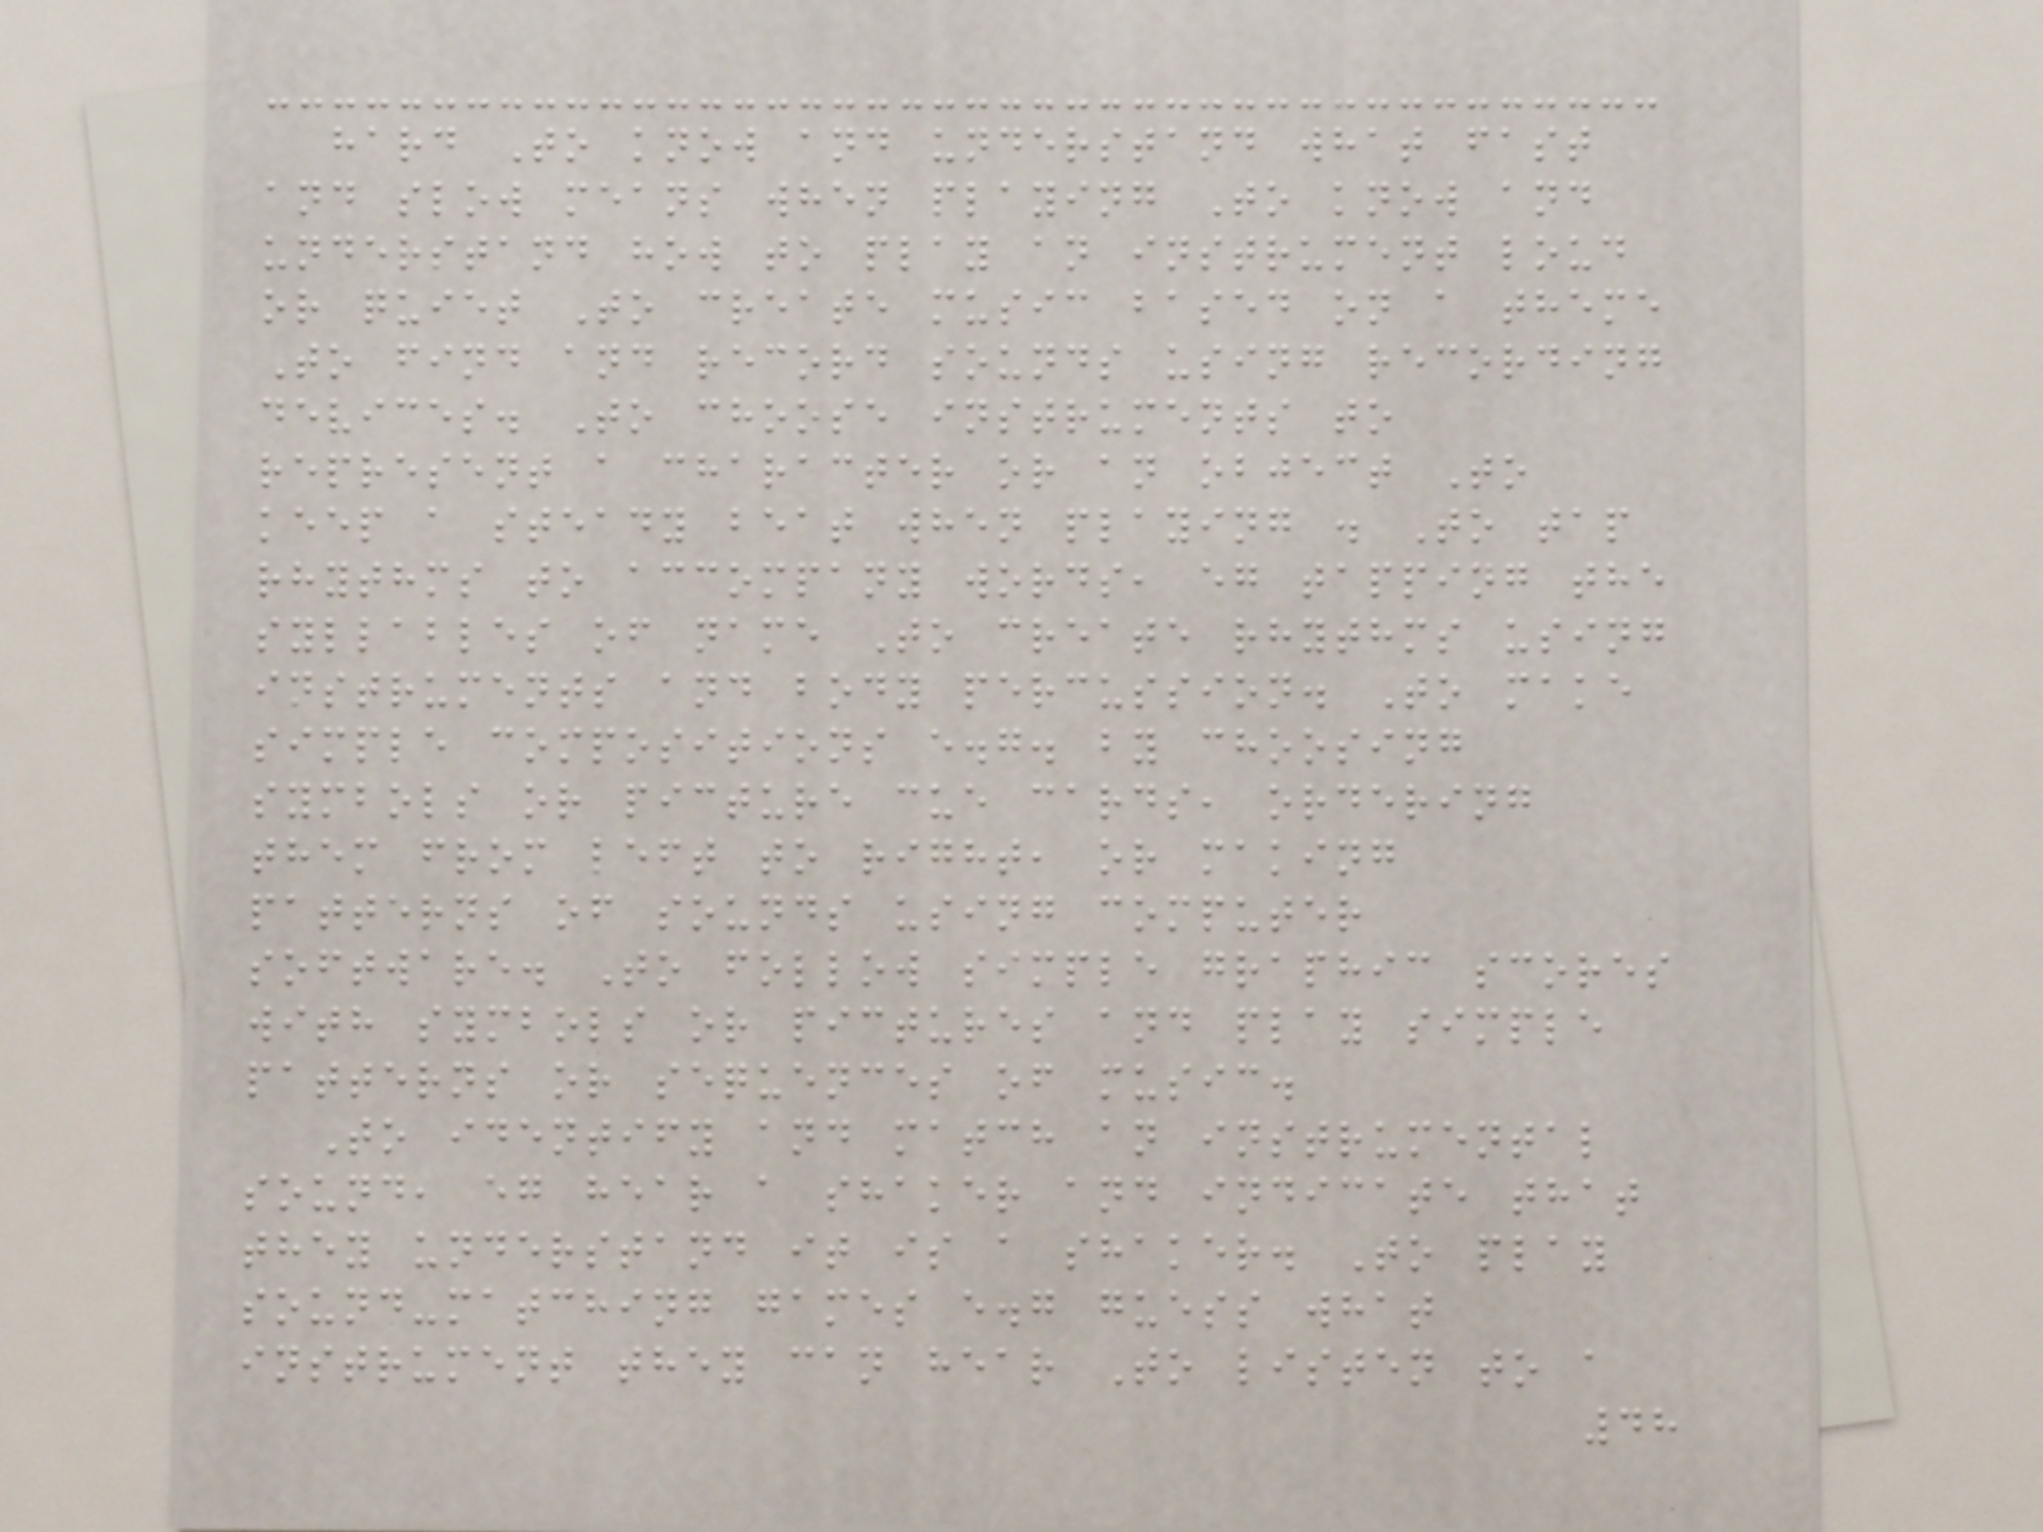hard To know and understand what fast
and slow means when playing To know and
understand how to play an instrument loud
or quiet To create music based on a theme
To find and record sounds using recording
devices. To choose instruments to
represent a character or an object To
keep a steady beat when playing . To tap
rhythms to accompany words, eg tapping the
syllables of name To create rhythms using
instruments and body percussion. To make
simple compositions e.g. by choosing
symbols or picture cue cards, ordering
them from left to right, or making
patterns of sounds using computer
software. To follow simple graphic scores
with symbols or pictures and play simple
patterns or sequences of music.
To identify and match an instrumental
sound, eg hear a shaker and indicate that
they understand it is a shaker. To play
sound-matching games e.g guess what
instrument they can hear To listen to a
48
